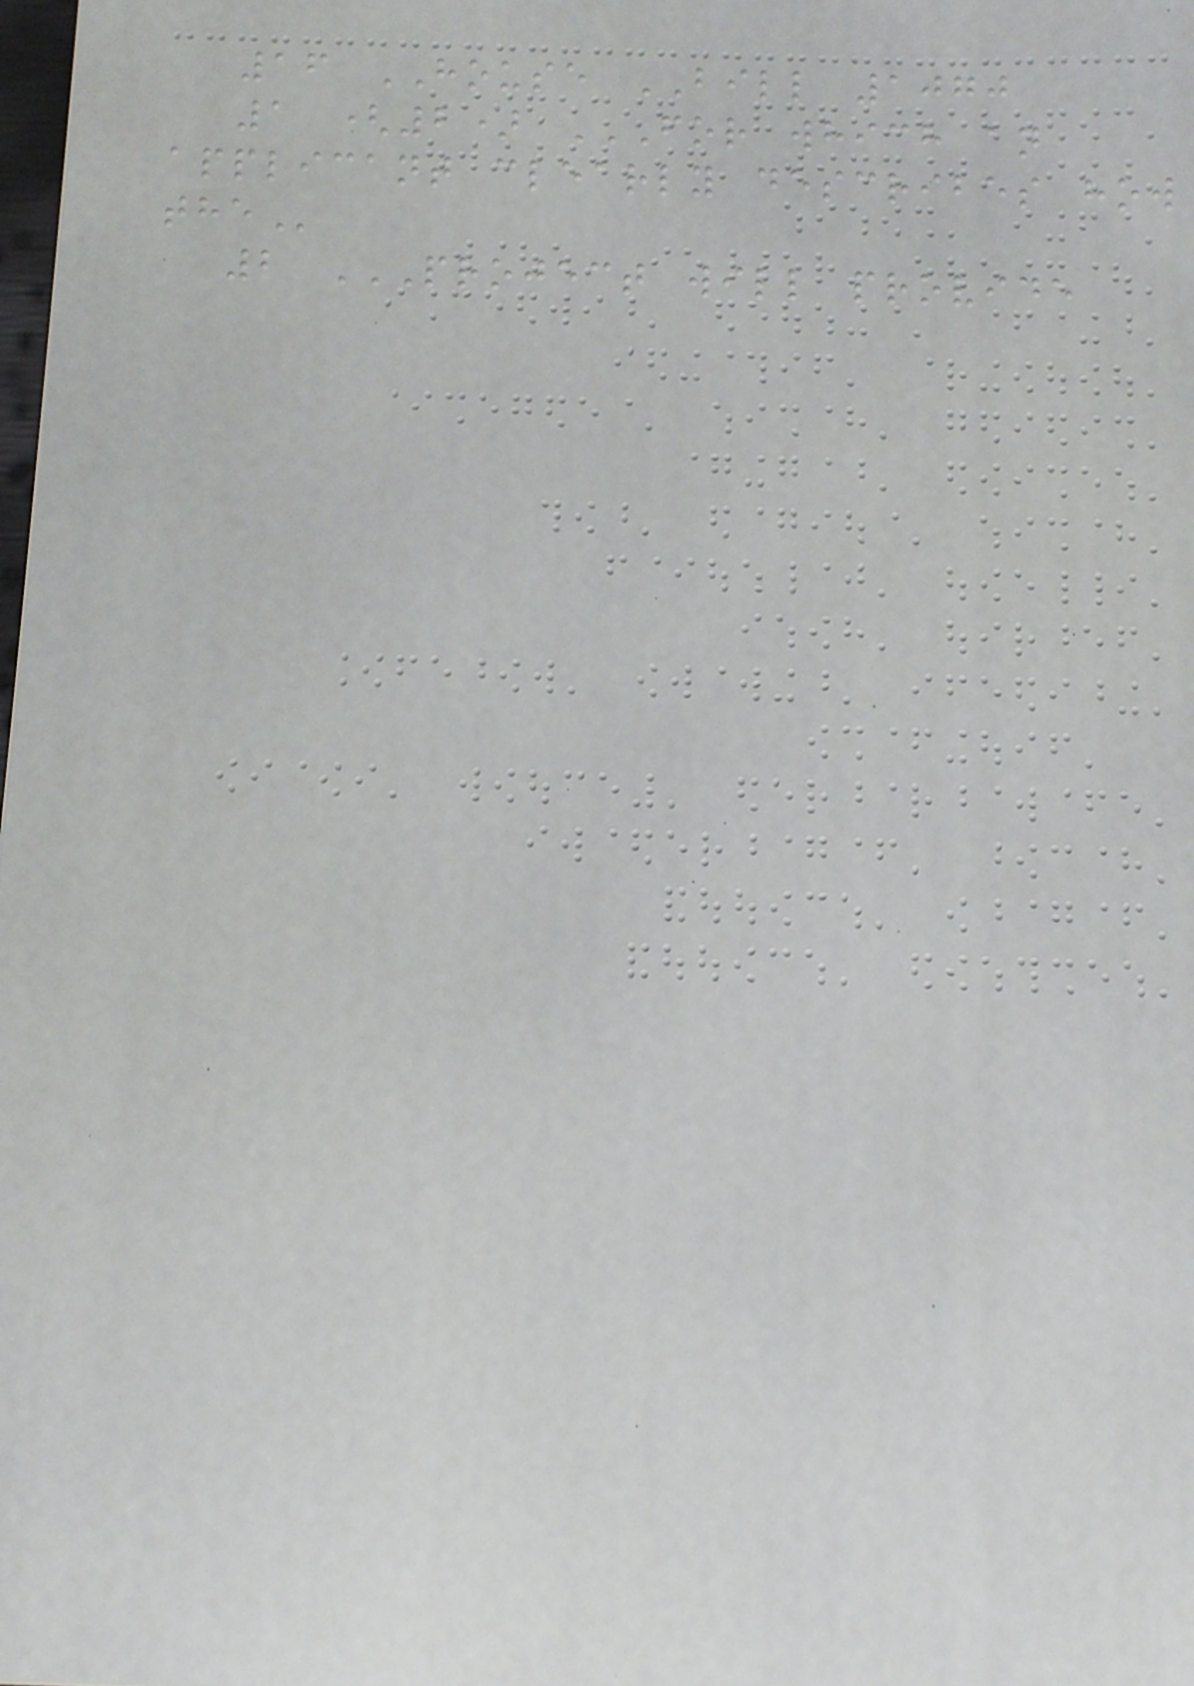16 HOUSE BILL 1070
1 (2) FOR WHICH AN
APPLICANT CLEARLY DESCRIBES HOW
THE
2 PROJECT WILL PROVIDE
